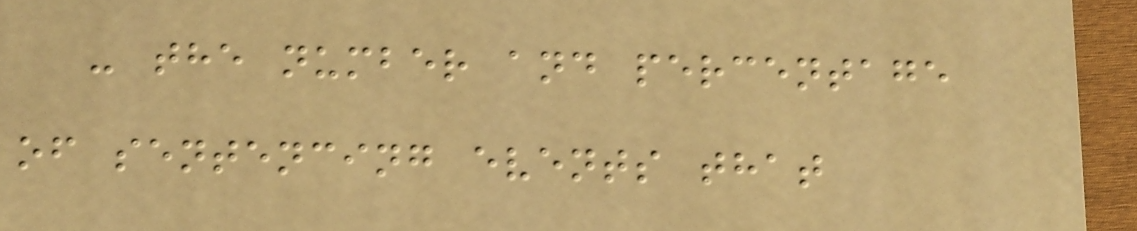- the number and percentage
of sentencing events that
